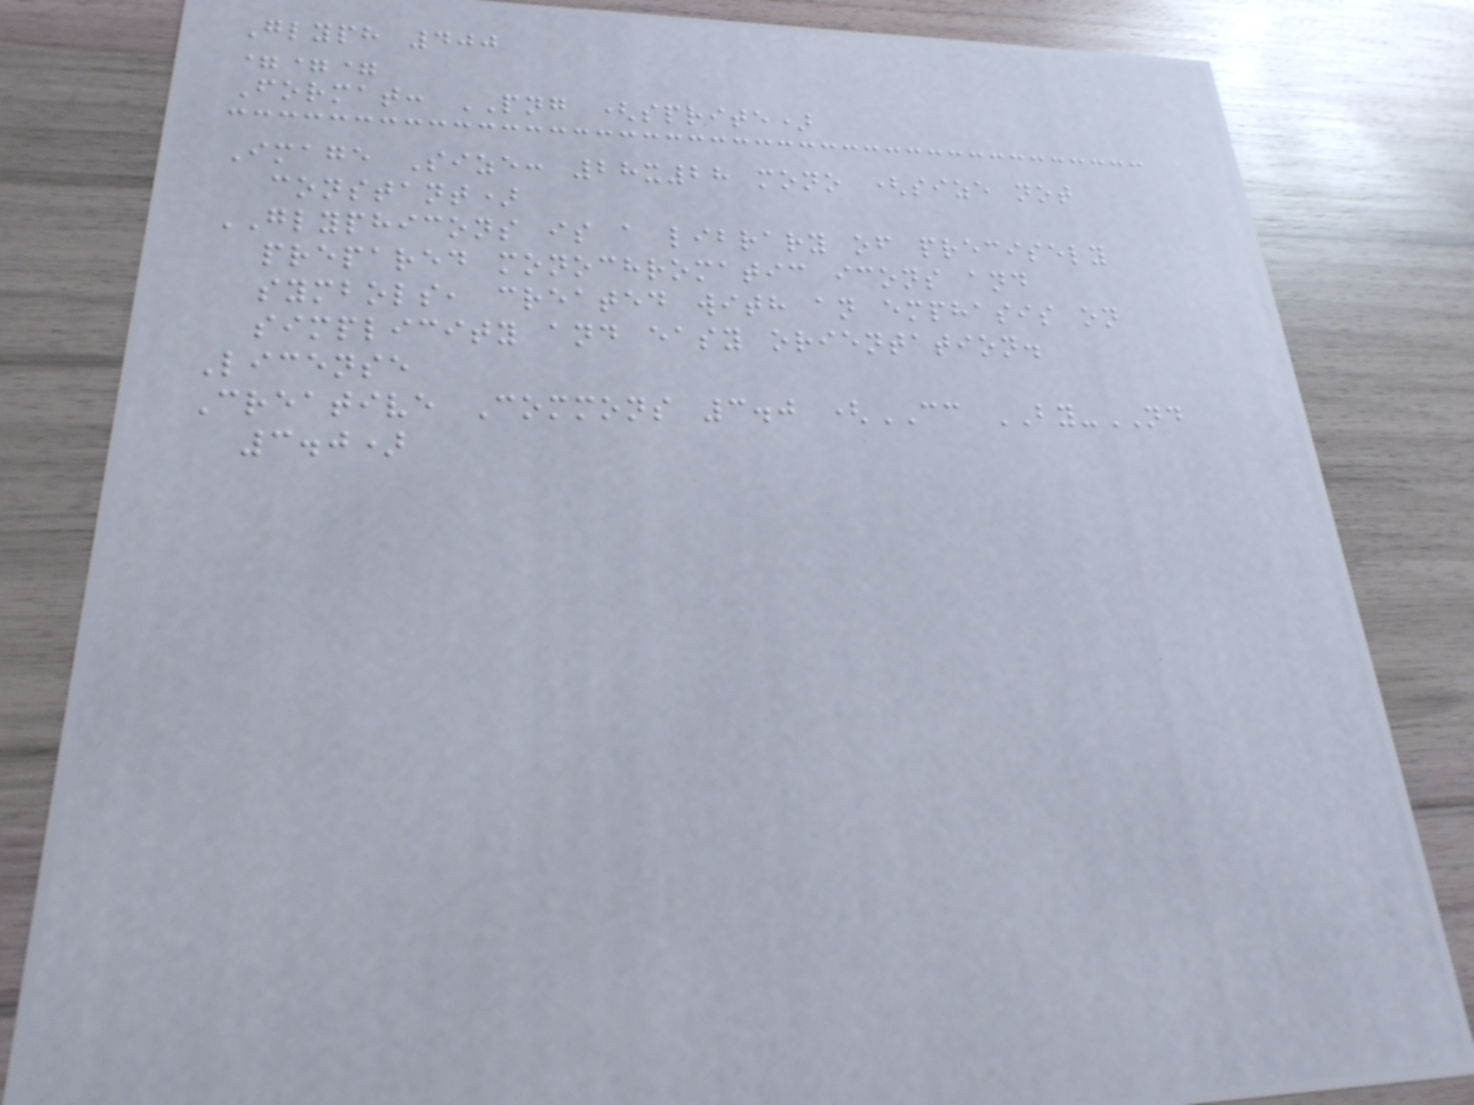Glyph 400
===
Format: PNG (sprite)
Image Size: 28x28 mono (size not
constant)
GLYPHICONS is a library of precisely
prepared monochromatic icons and
symbols, created with an emphasis on
simplicity and easy orientation.
License
Creative Commons 3.0 (CC BY-ND
3.0)
